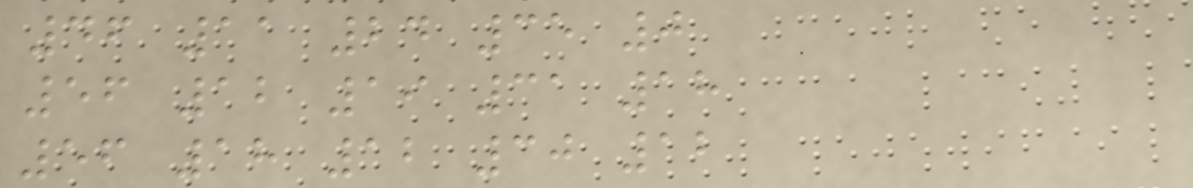46 11 24 35 0
56 12 19 31 18
56 18 12 30 12
